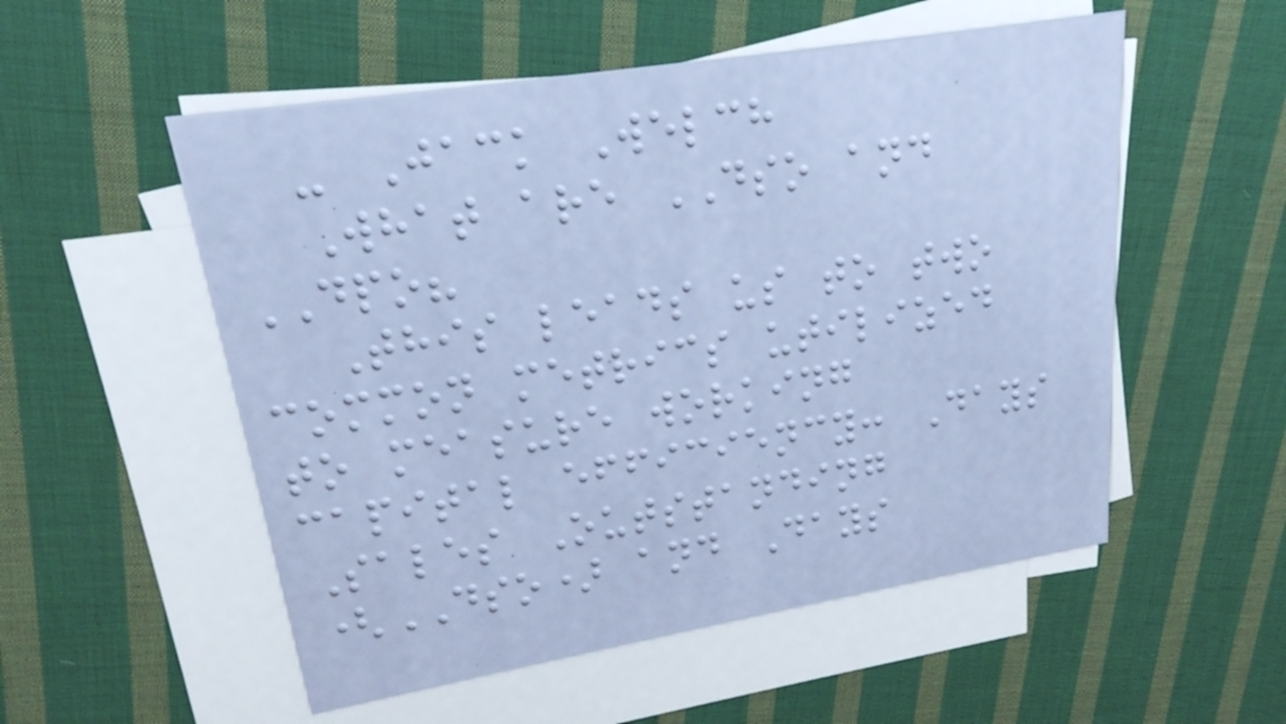- Jack Welch
What are DSO and
DPO?
This leads us to two
common metrics utilized
to measure working
capital efficiency: Days
Sales Outstanding
(DSO) and Days
